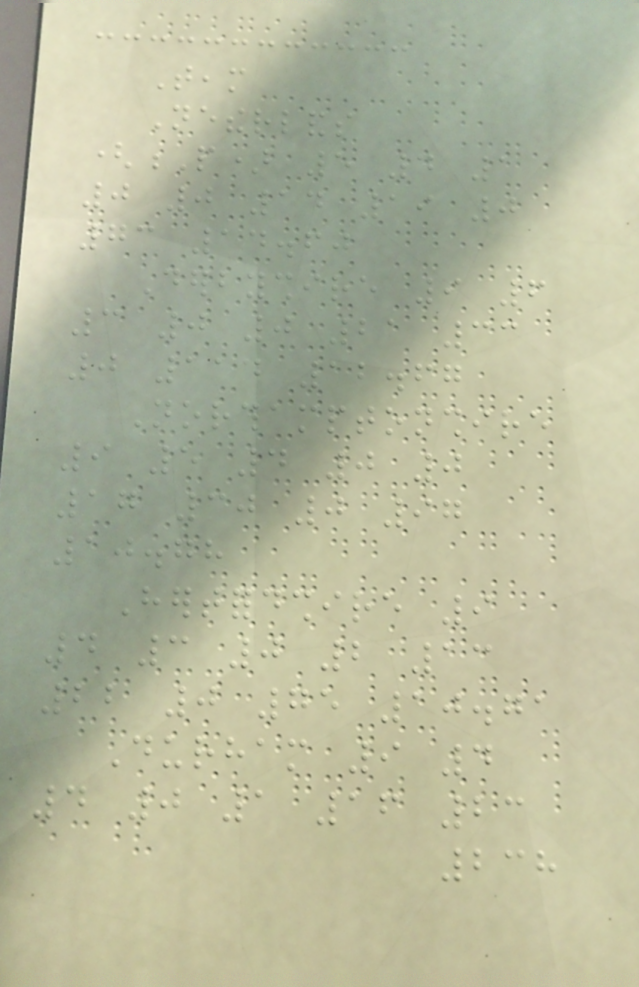Team
Netherlands
(P) 5 4 1
0 0 14 19 0
73 14.60
Derbyshire 9 6
3 0 0 21 33
0 114 12.67
Northamptonshire
9 5 4 0 0
17 30 0 97
10.78
Hertfordshire 9
4 3 0 2 13
22 0 75 10.71
Durham 9 4
4 0 1 16 23
238
